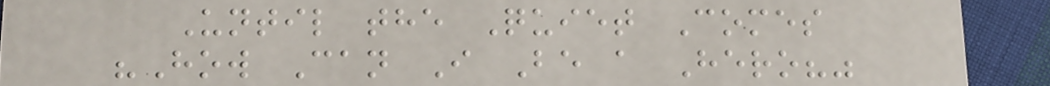Until the Quiet Comes
"How Can I Be a Hero?"
